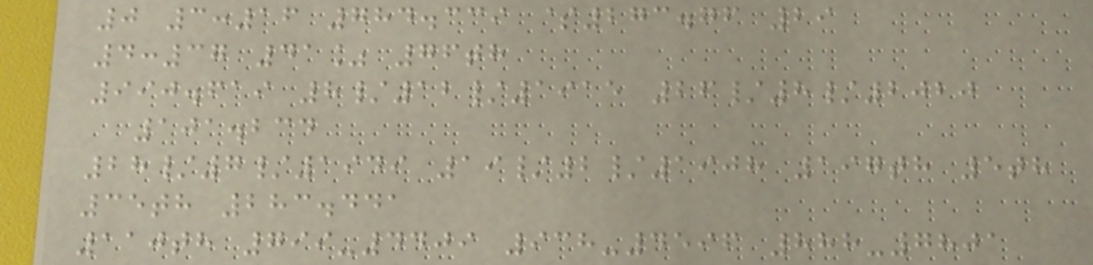0 3:16 784.339 $273.76 29
4:37 41% 76th
990.619 8/12/1915 26/8/2020
101.234
28/7/1949 19/2/1908 197th 5th
35th 283.441
110th 799-4409 938-4596 888-7801
